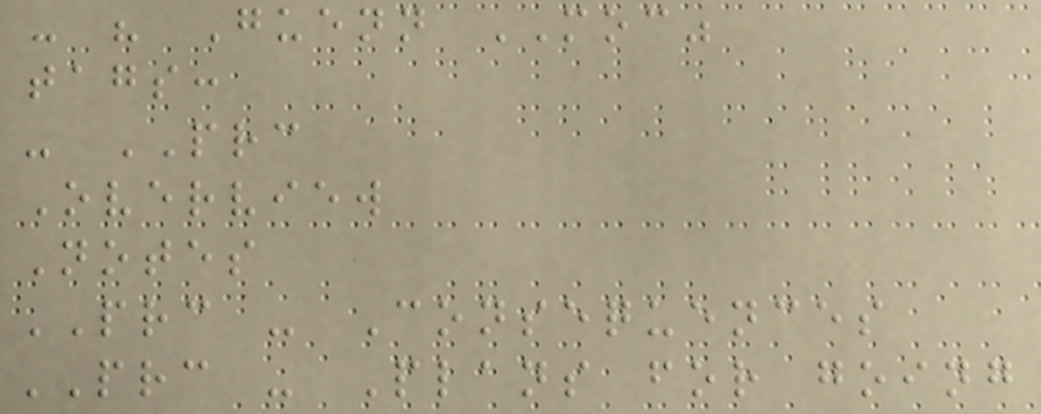- " Guenn MOC"
tags:
- PRC
Overview
Notes
PRC - Consequences
PRC - Plans for going
